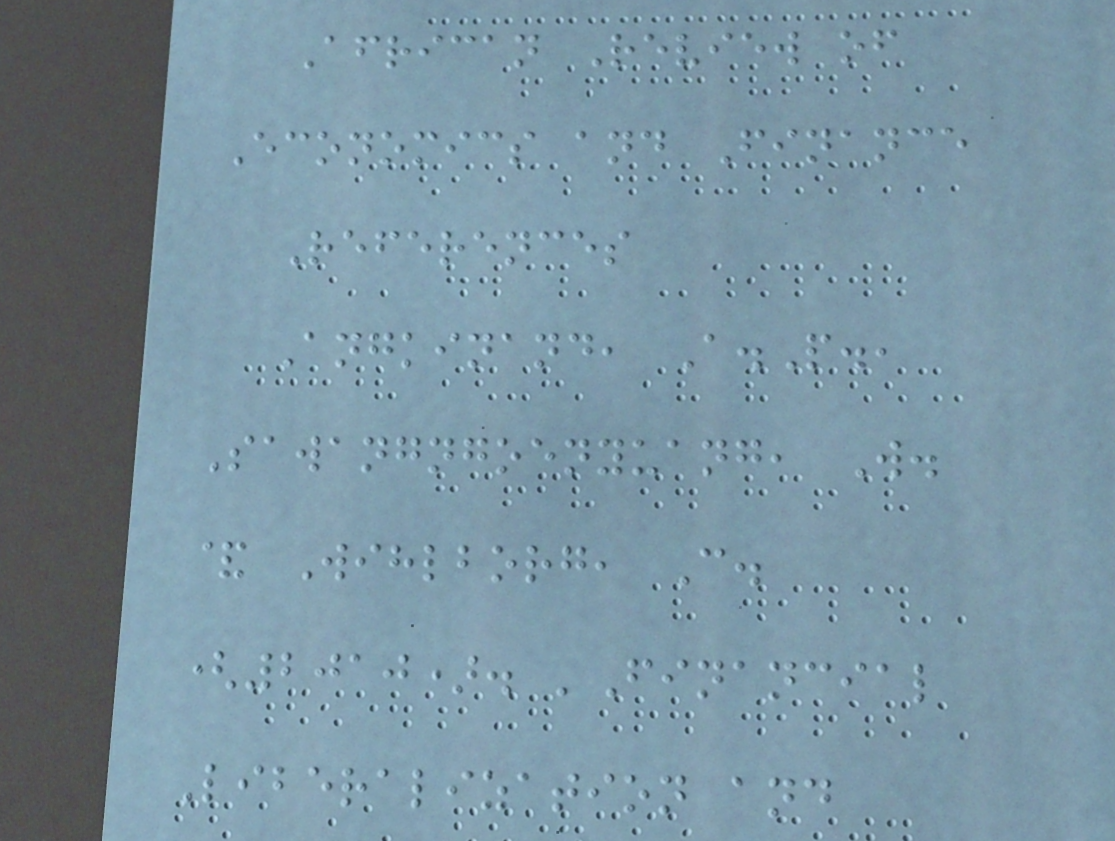African Review of
Economics and Finance
References
Angkinand, A.P.,
Sawangngoenyuang, W.
& Wihlborg, C.
(2010). 'Financial
Liberalization and
